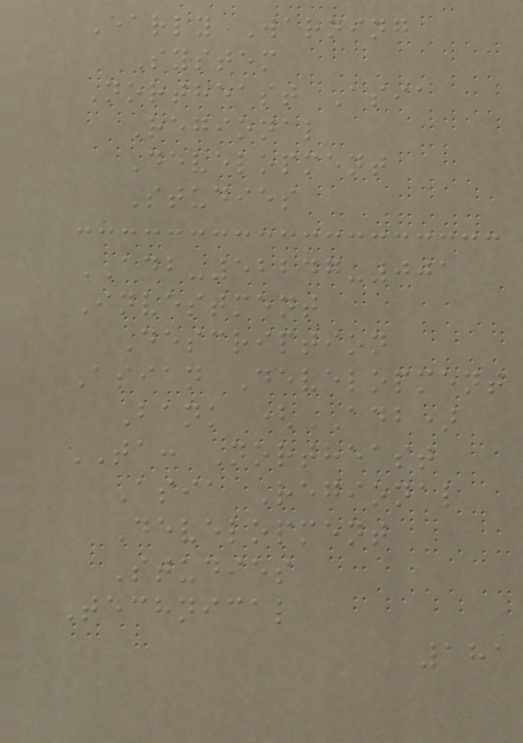Early Warning
System
Northeast Asia
Regional
Development
Studies
ADB-52247-001
Investment
Description
Asian Development
Bank (ADB)
TA: Northeast
Asia Regional
Development
Studies
Technical
181
